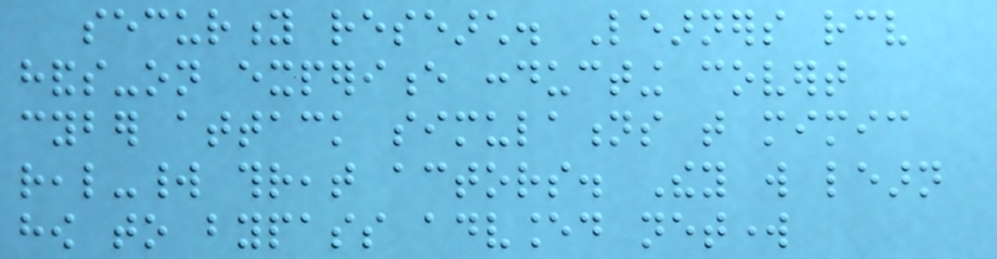security research. Learners receive
hands-on experience conducting covert
cyber attack simulations that mimic
real-world threat actors. They will learn
how to bypass advanced network
